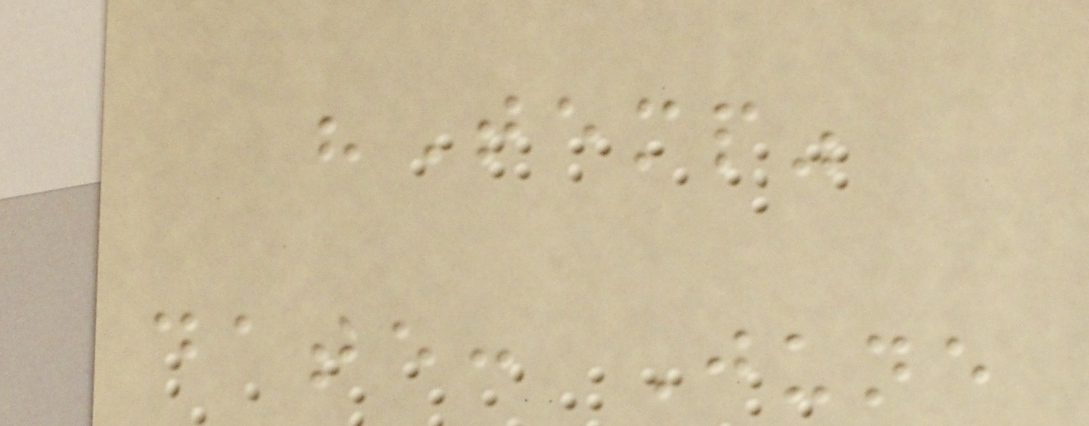"Temp"
date: June
